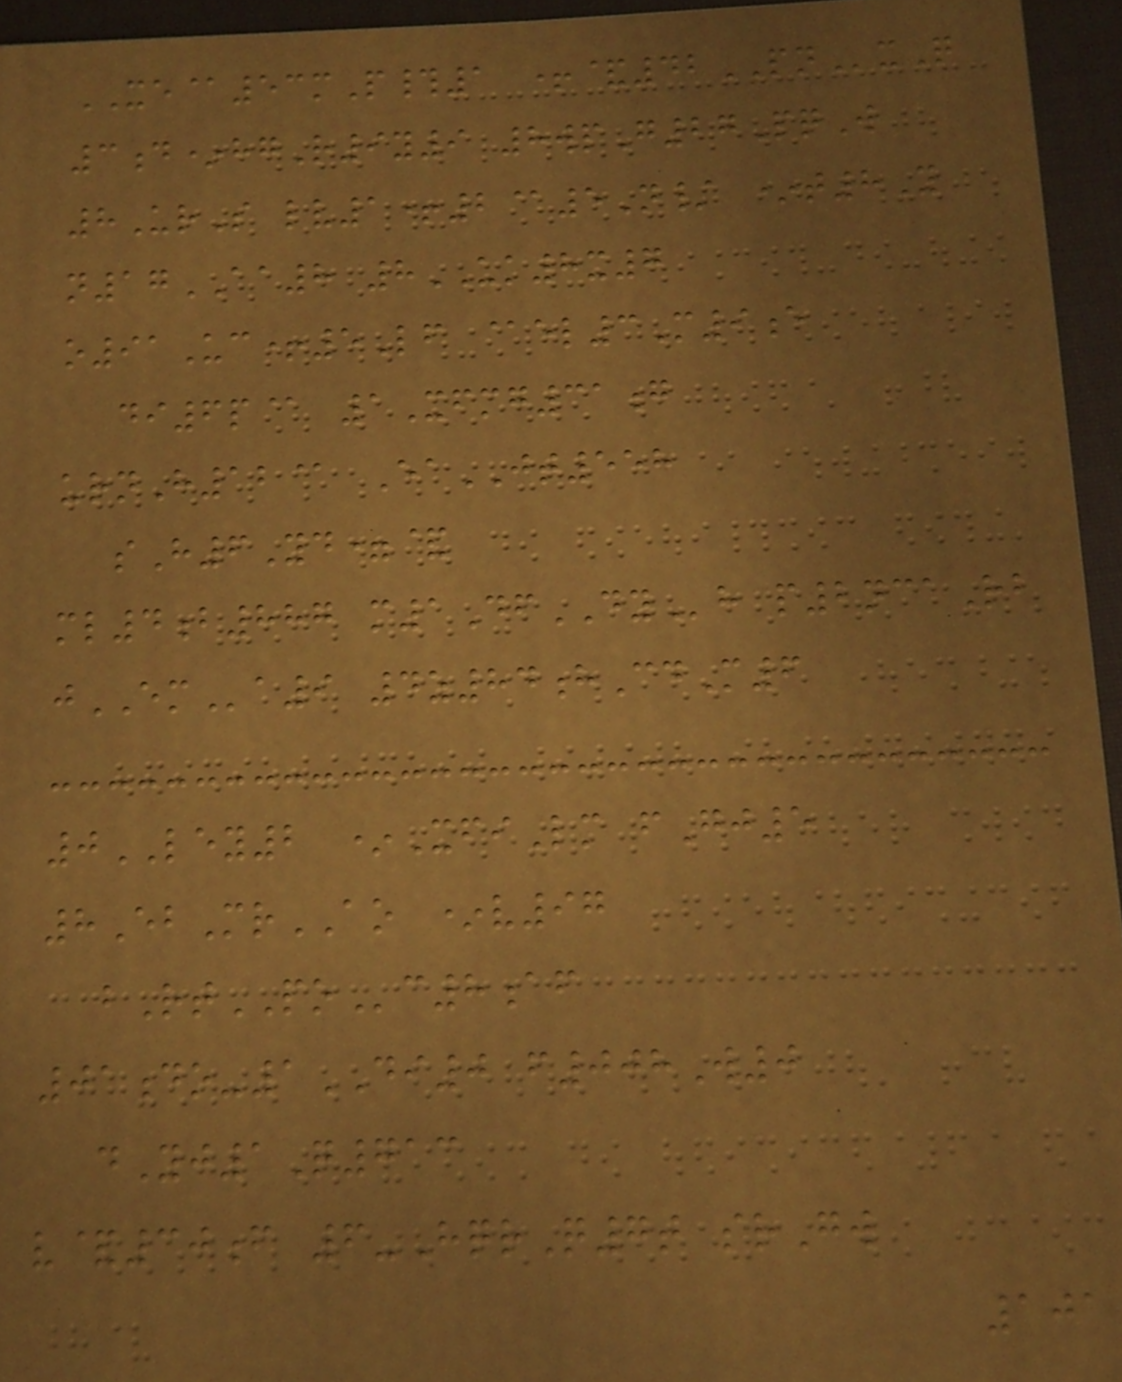XE@53mP#1 +&42PNxQ
3d*hgR9y9 8wpG27PqW
8UrS lv1+2@5N/ *t8Y
n17AA8 8UK8x7
o91Uc+5Lf @el3M9e
di6p@ 1Xfmg31g
urnH12@ EaJT558
sH6Yd=&
ml4b887 m1DfDYh p2ncaRb
jEMa9 4z84hCdM6
0LEY2 *XfiLm fGj5
8EbMrAO *v97
bRtPOc8af
01do-1DI0 f008W0
dYj1Q713
v&30f 6-HqrQ7t srGw
101
